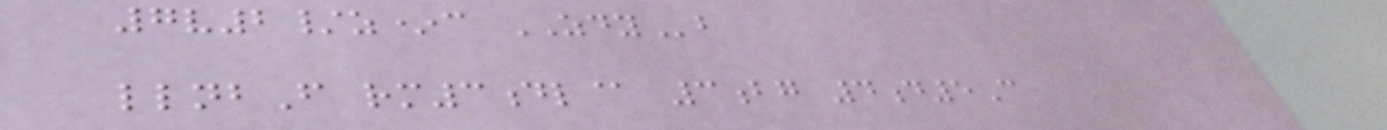7v2/z*c ZDYb
llnbF rm3dl@ 3bg 4d5C
